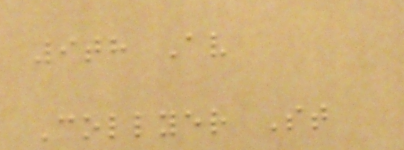9th Av
Collyer St
